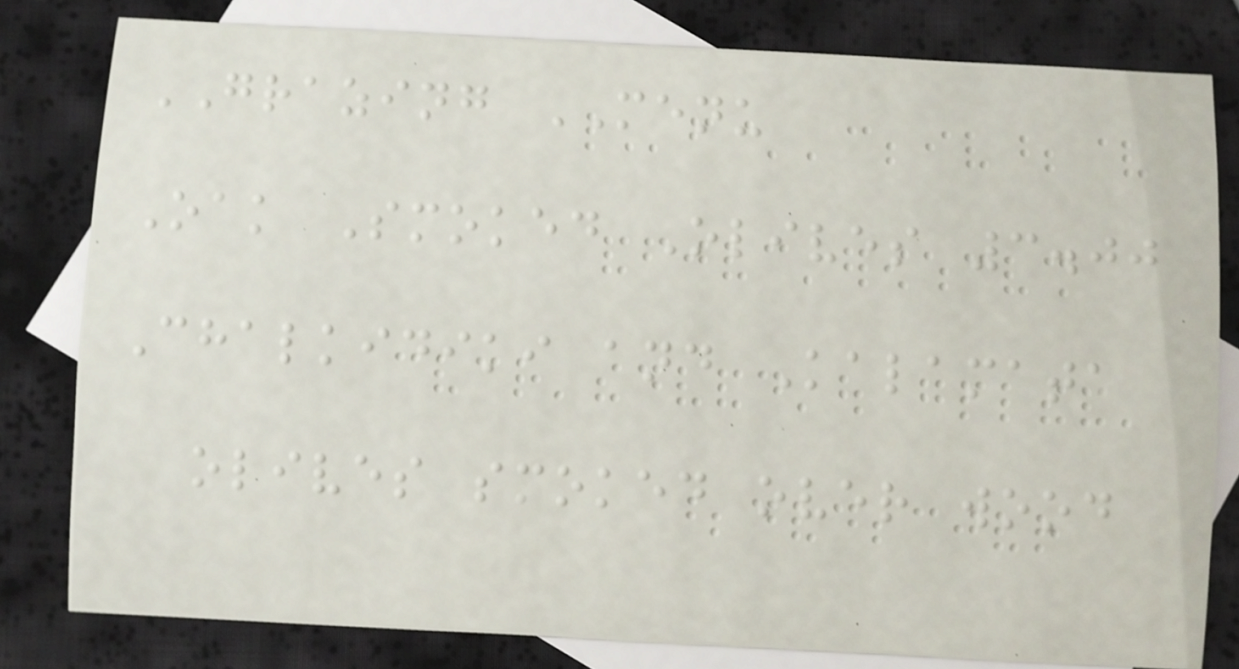GRAZING MENU
Oak Smoked Olives 3.00
Chalkidiki and Kalamata
olives smoked over wood
